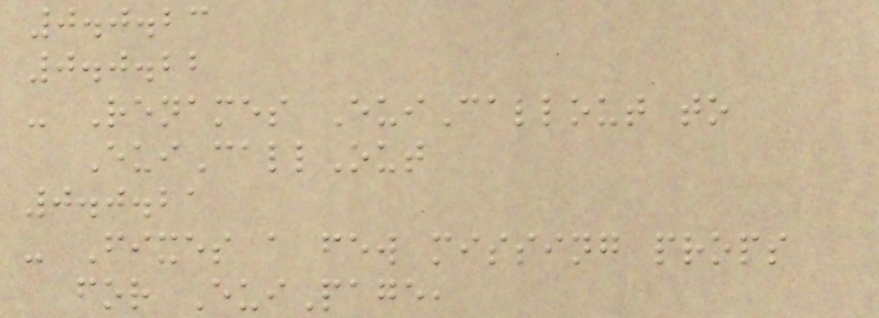0.0.23
0.0.22
- Renames EuiCallout to
EuiCallOut
0.0.21
- Fixes a few missing props
for EuiPage,
